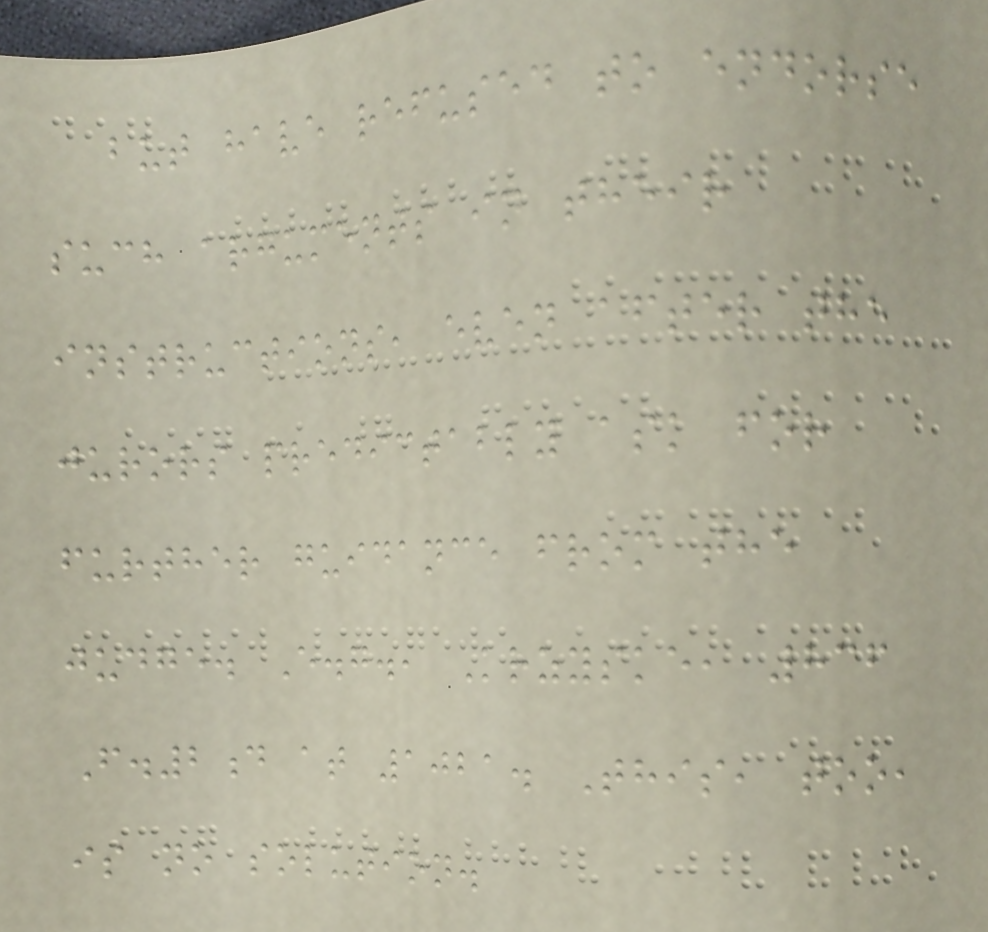but have refused to endorse
such arguments in their
instructions, even after the
jurors predictably ask for
further guidance from the
judge. E.g., Krzyske, 836
F.2d at 1021. This, too,
is no solution.
